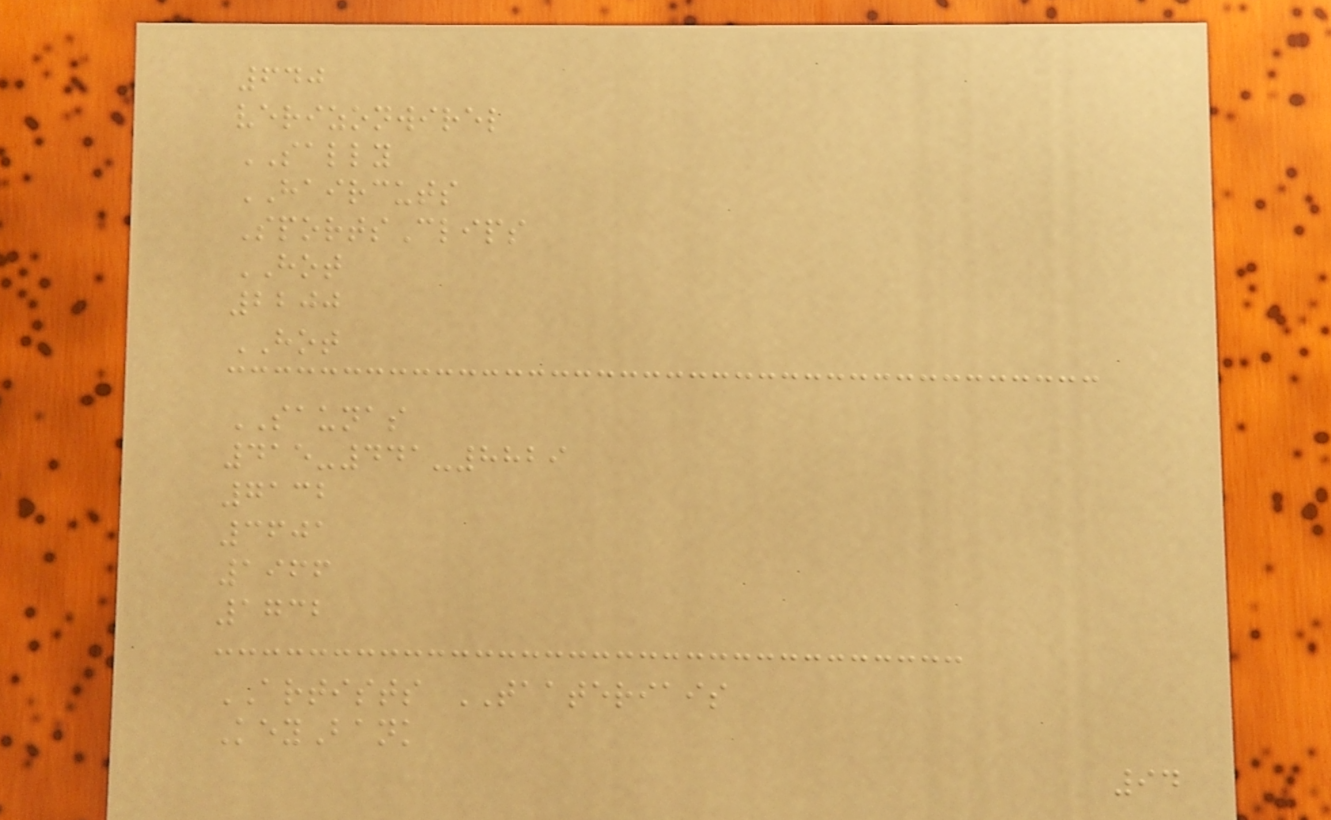640
verizonwirel
SALLY
HAIRCUTS
SportsClips
HOT
2200
HOT
SAUNAS
415-441-8829
7132
3601
1966
1732
ARTISTS TAATERIAIS
KeyBank
94
